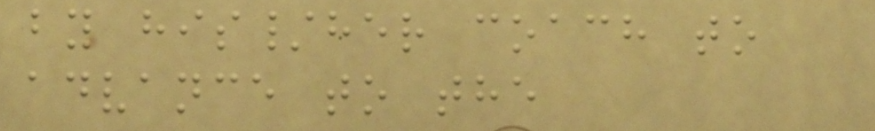by his/her coach to
advance to the
